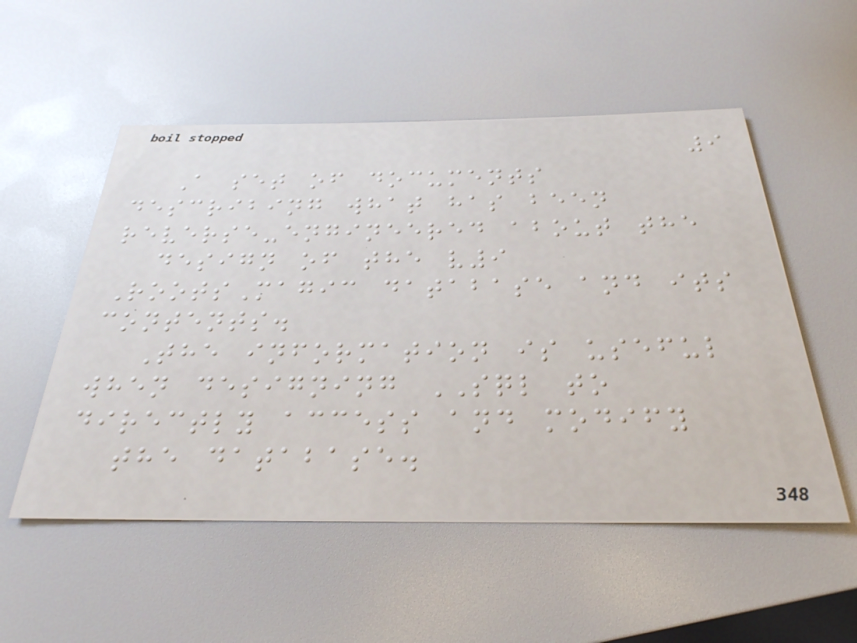9
A set of documents
describing what has been
reverse-engineered about the
design of the v9
RootsMagic database and its
contents.
The information is useful
when designing SQL to
directly access and modify
the database.
